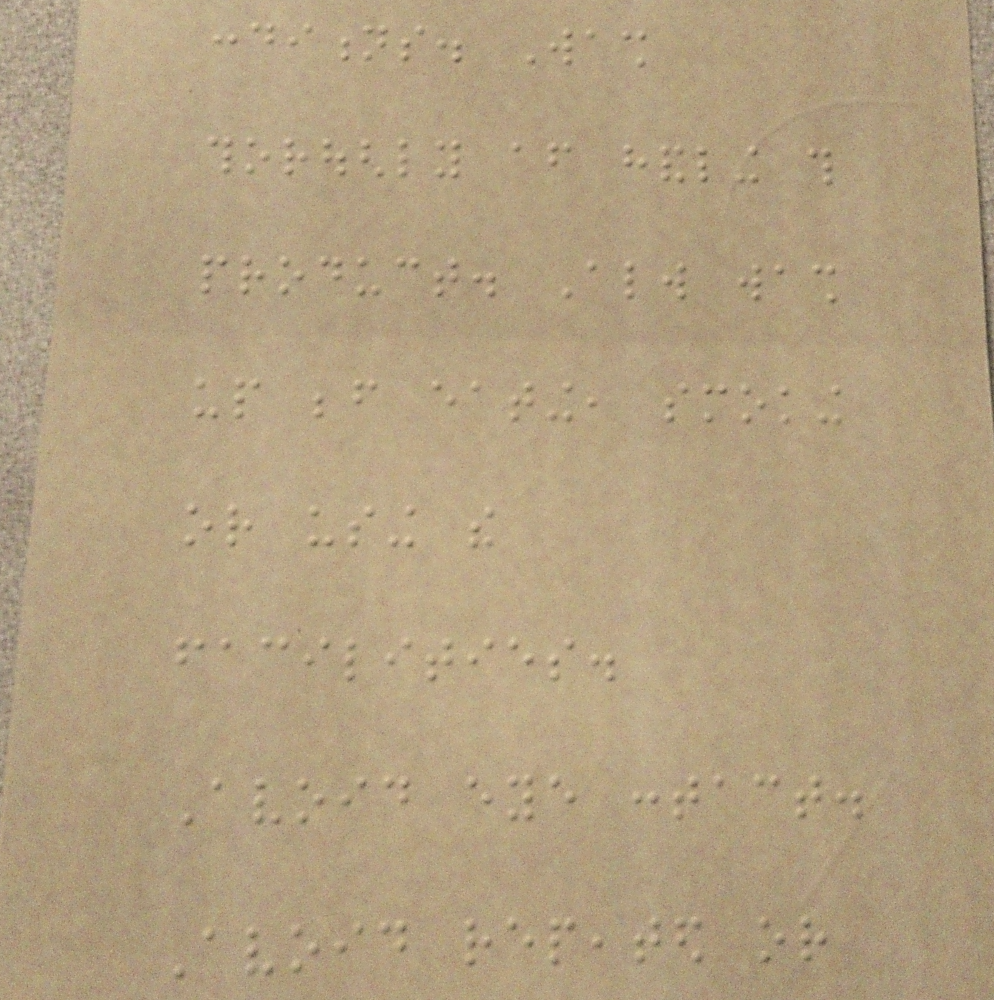conditions. Wash
thoroughly after handling this
product. Always wash
up before eating, smoking
or using the
facilities.
Avoid eye contact.
Avoid repeated or
